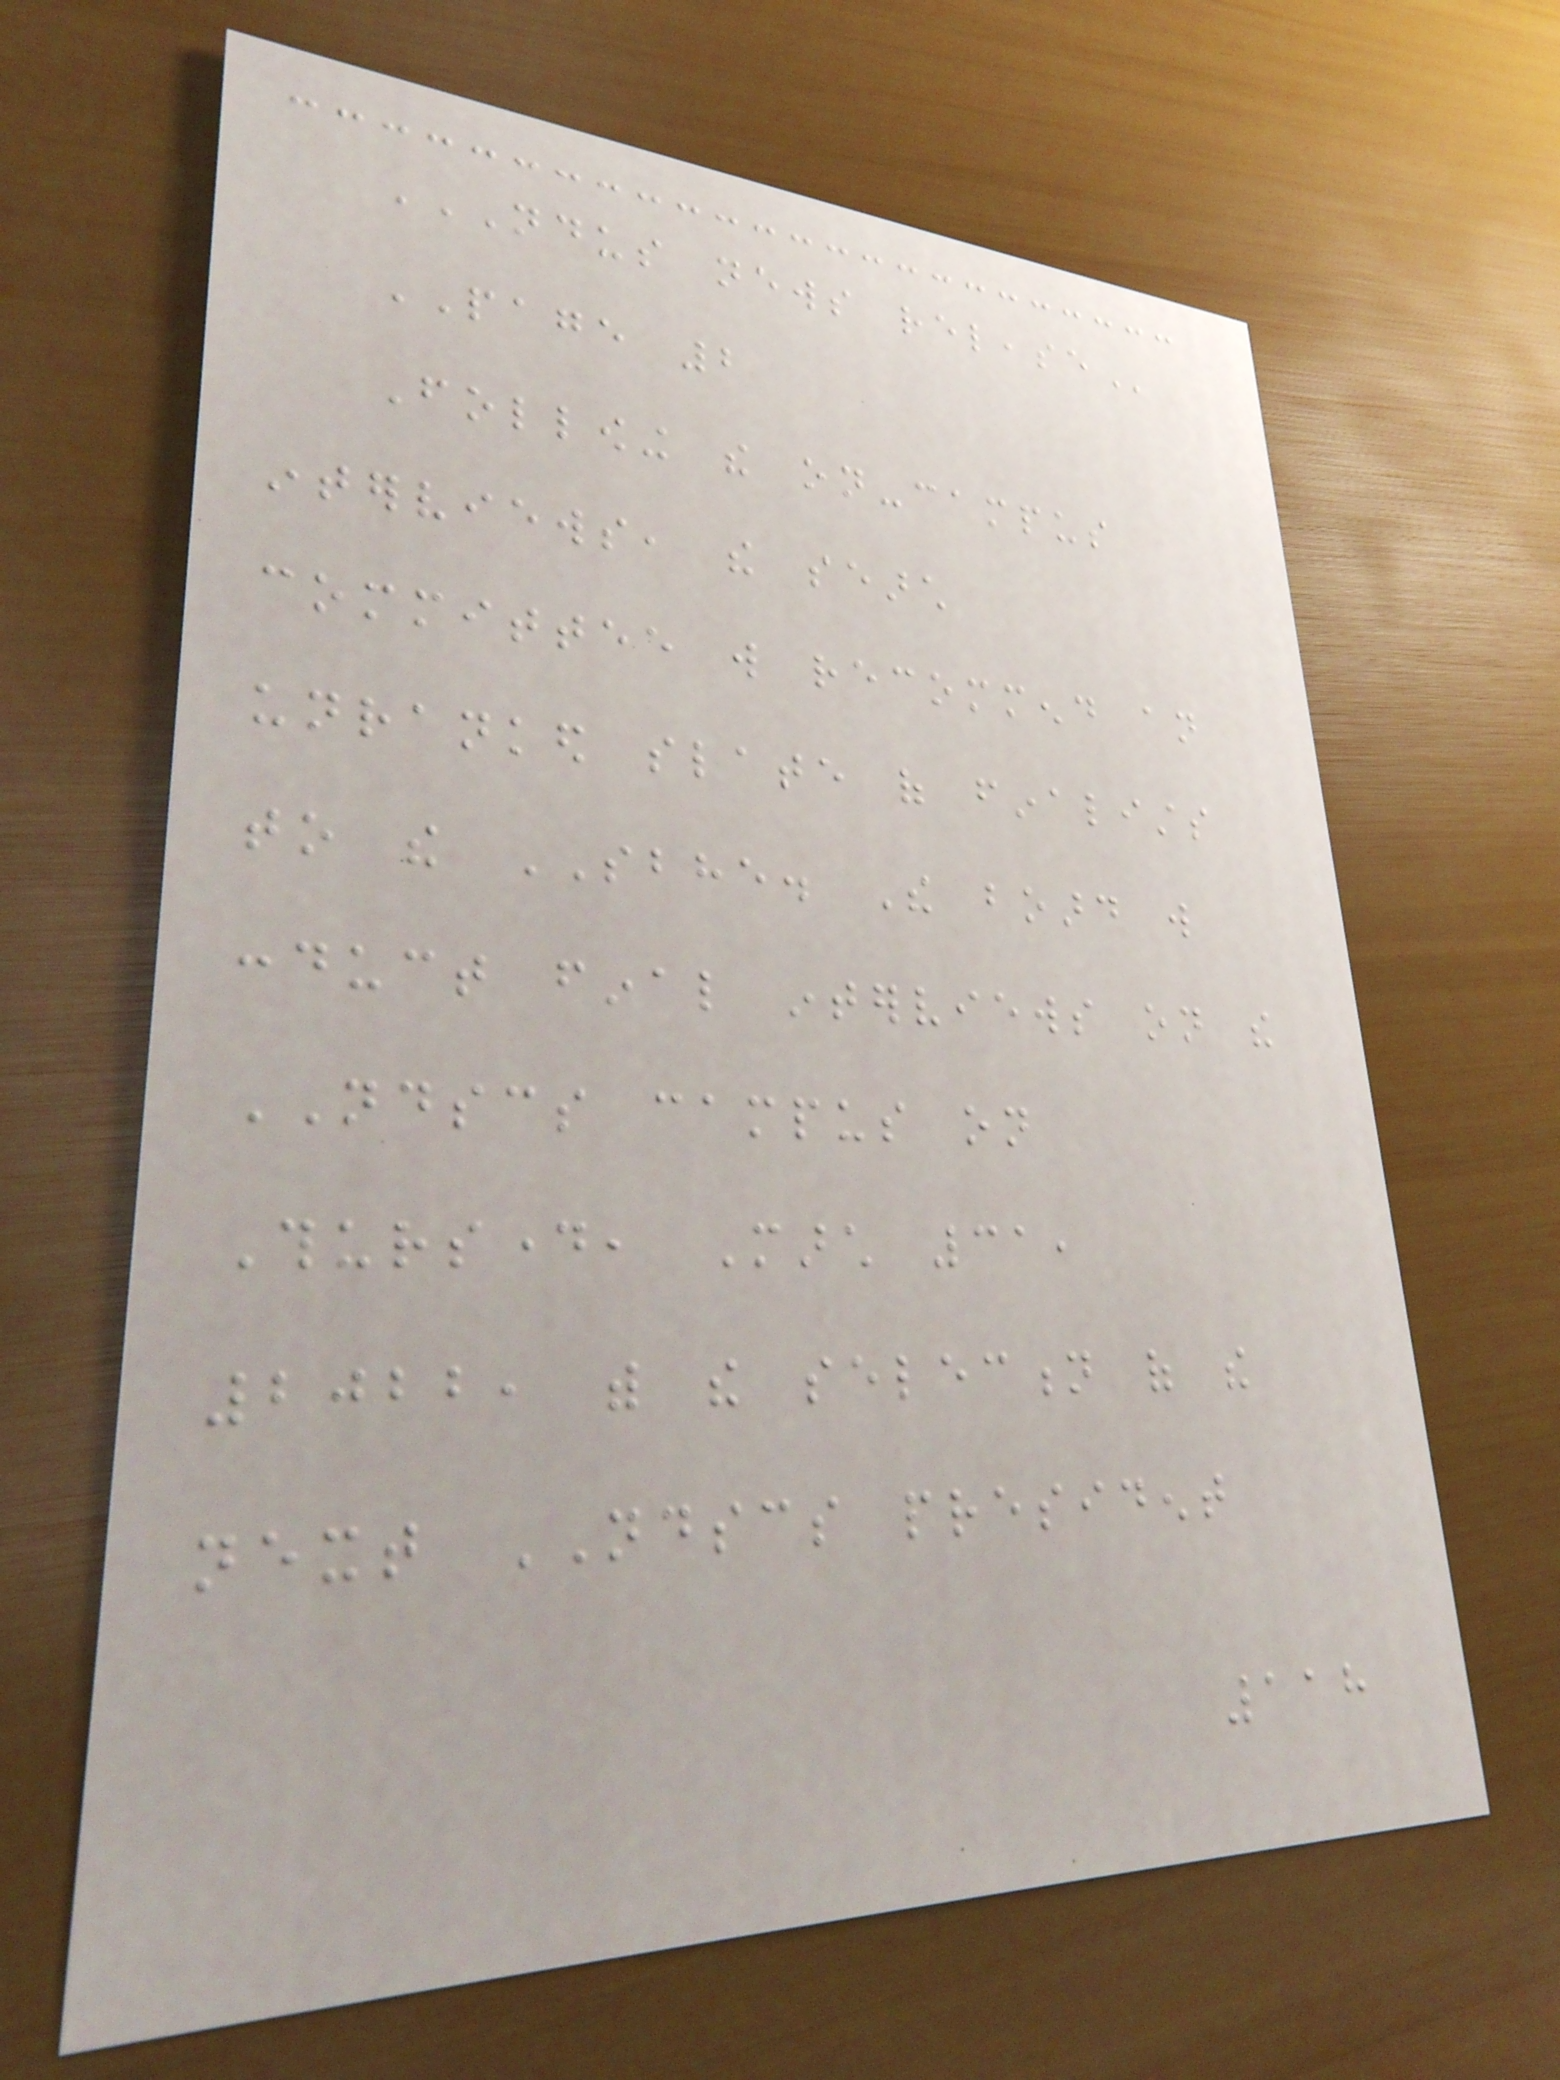NDUS NEWS RELEASE
PAGE 2
Following the on-campus
interviews, the search
committee will recommend an
unranked slate of finalists
to the SBHE. The board will
conduct final interviews on the
NDSCS campus on
Thursday, March 31,
2022, with the selection of the
next NDSCS president
118
